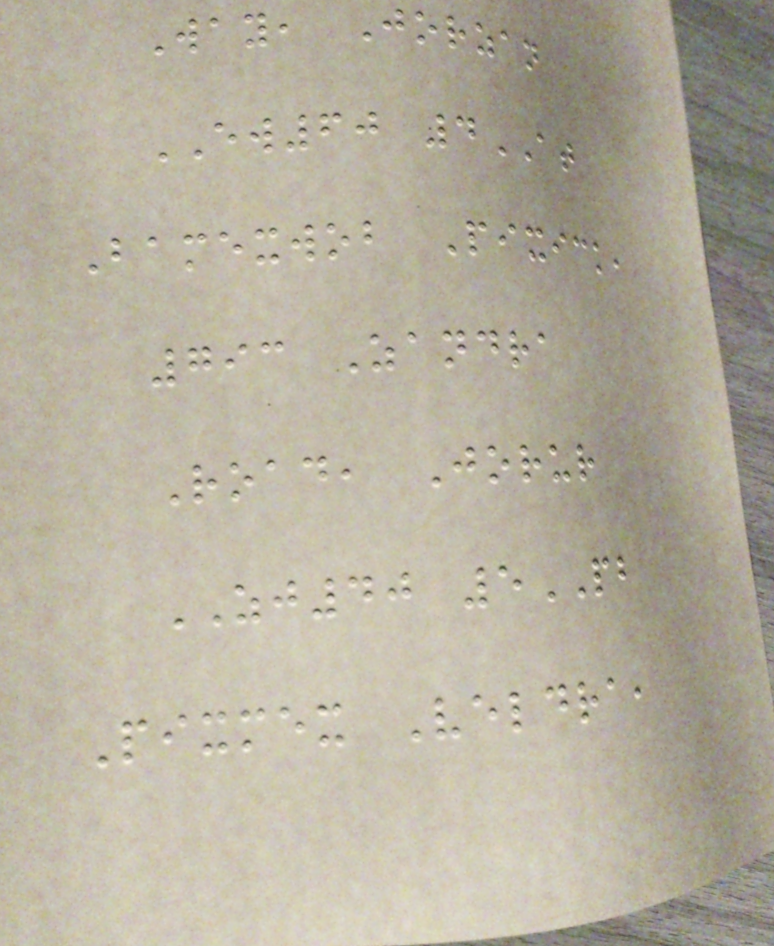Way, Jorzan
EW60 4AT
Bamexwob Pixick,
793 Zandra
Road, Jorur
ZJ40 5PB
Pixmex Veldra,
